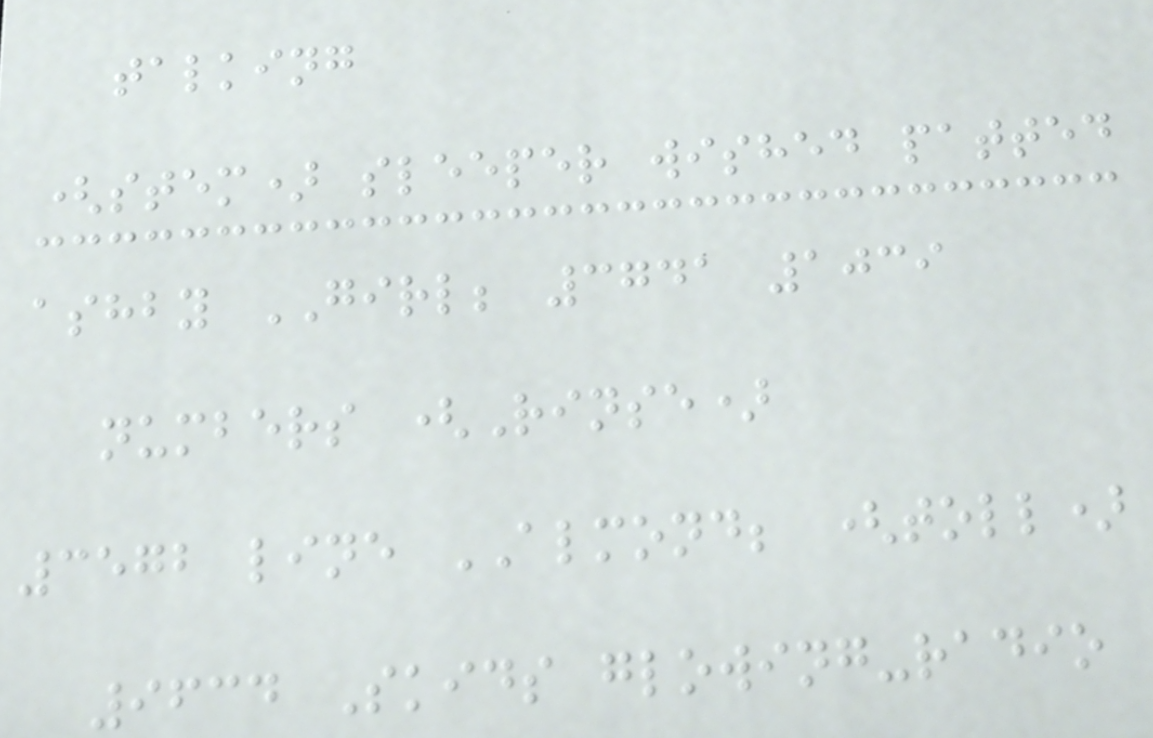talking
(stem) sleeper wished patted
ashby GIRL; 3741 1039
numbers (Rinse)
3572 line ALMOND; (toll)
9634 Skids glowing-radio
